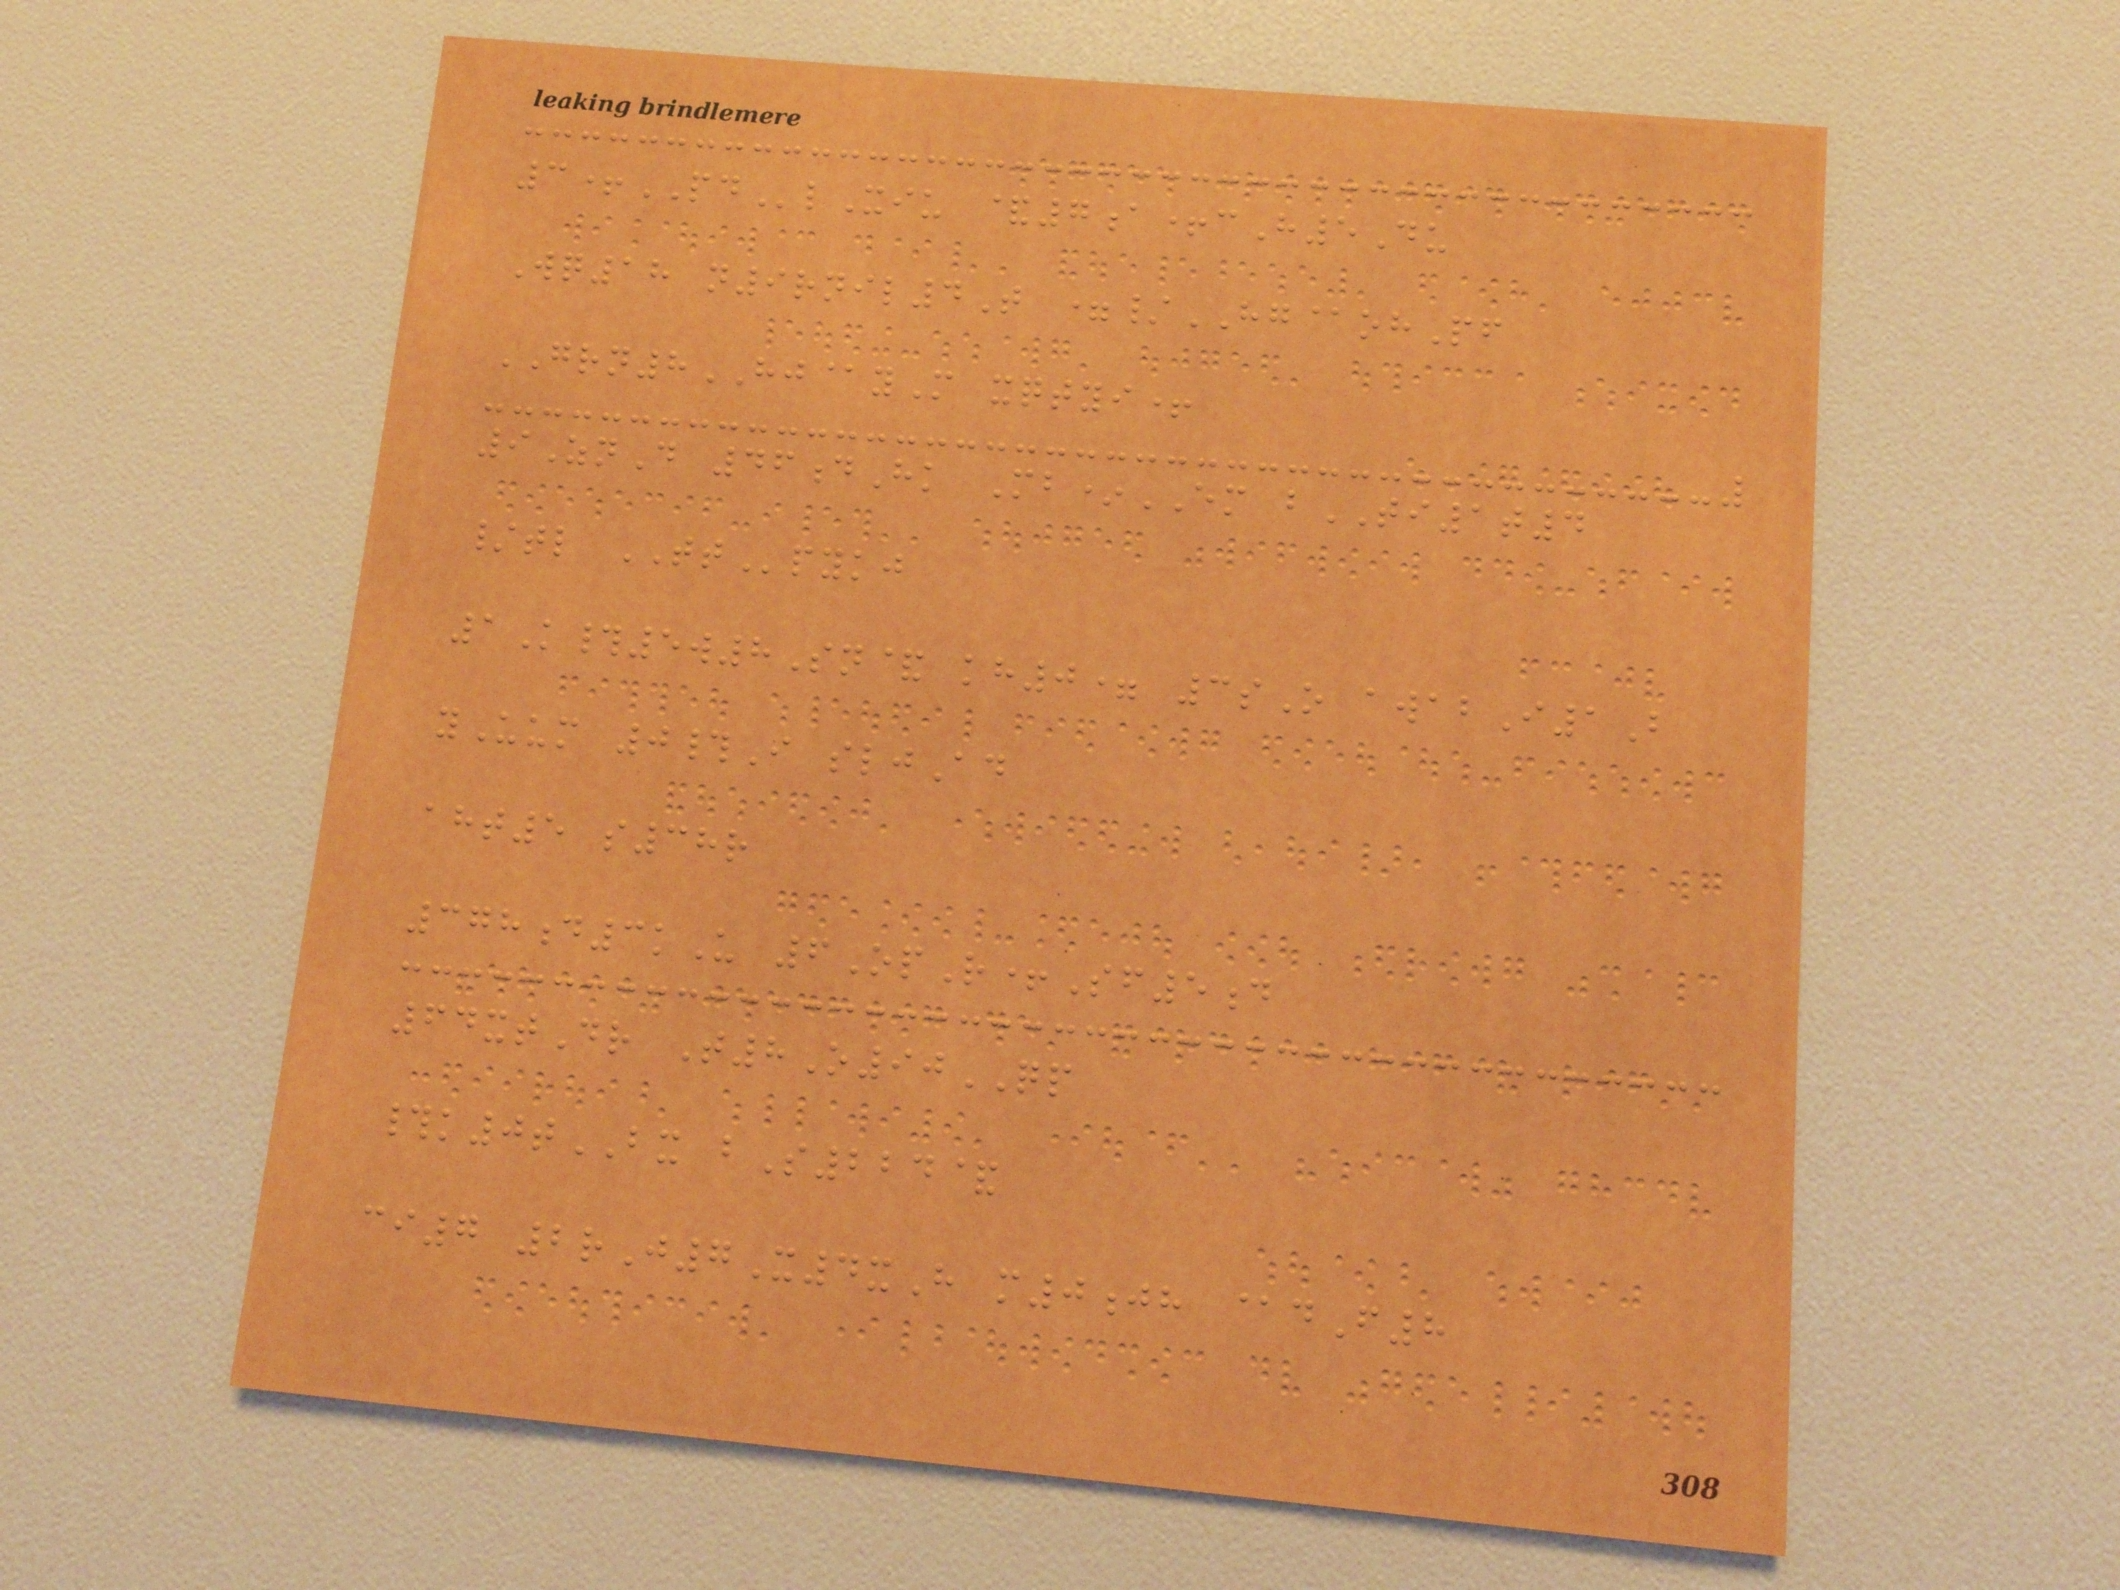3+PDlXiu &7a+cH5Du
Wq18 n9rnil4T =/HG@ohPf
GRN8HJ@yM xqtyi+
9ZnD 46dHk Mb*EM bTI1t4
/tl TTpykj
1K#5w8Sn& kh0= 3sO awabI1B
yUum 0#I sljAd
aht5 s38r
378d3kU 6OpR+Sf5d
64xtDr T8O90QP
#k0tBX bS224&
ci7 2rJ7X4xH m0jh @dF8
